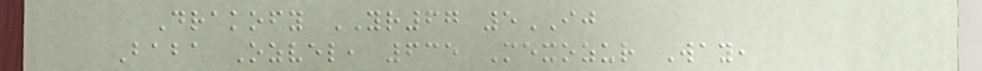Drakofy YR67 5IJ
Baba Ozvel, 635 Mexozur Way,
